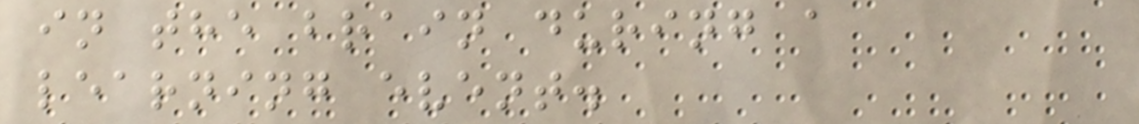in the brain during a
learning event.
